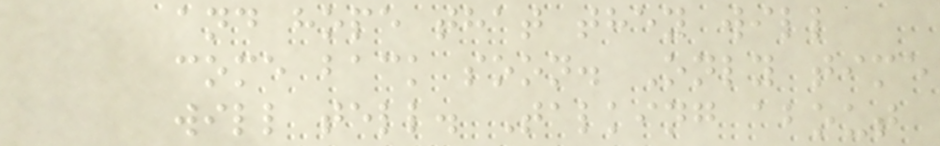and hope that they will
come back soon. Only time
will tell. Talking about
